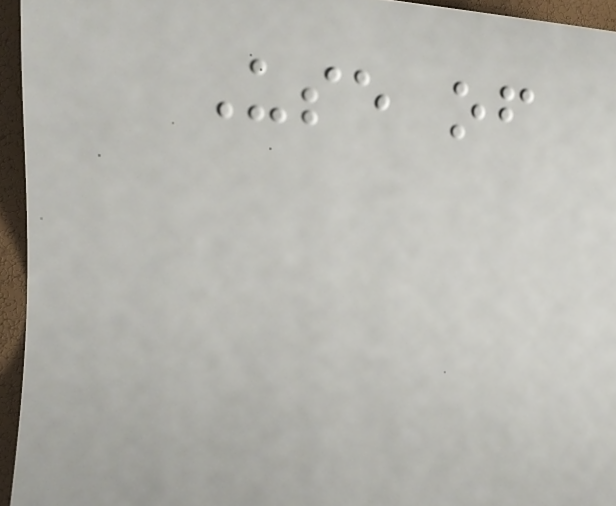Use of
